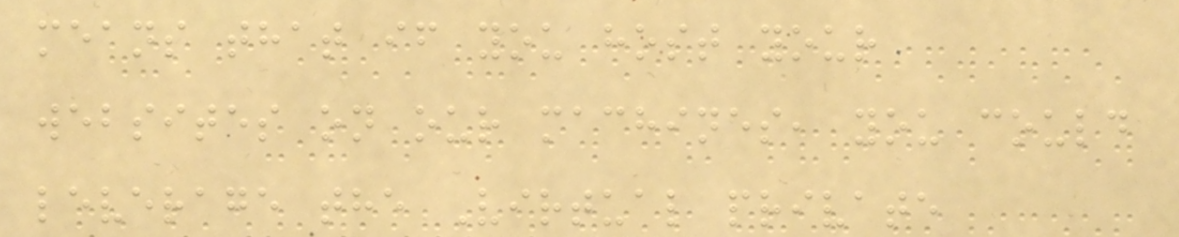means that if you host your
websites on our machines, you could
leverage the Virtual private
